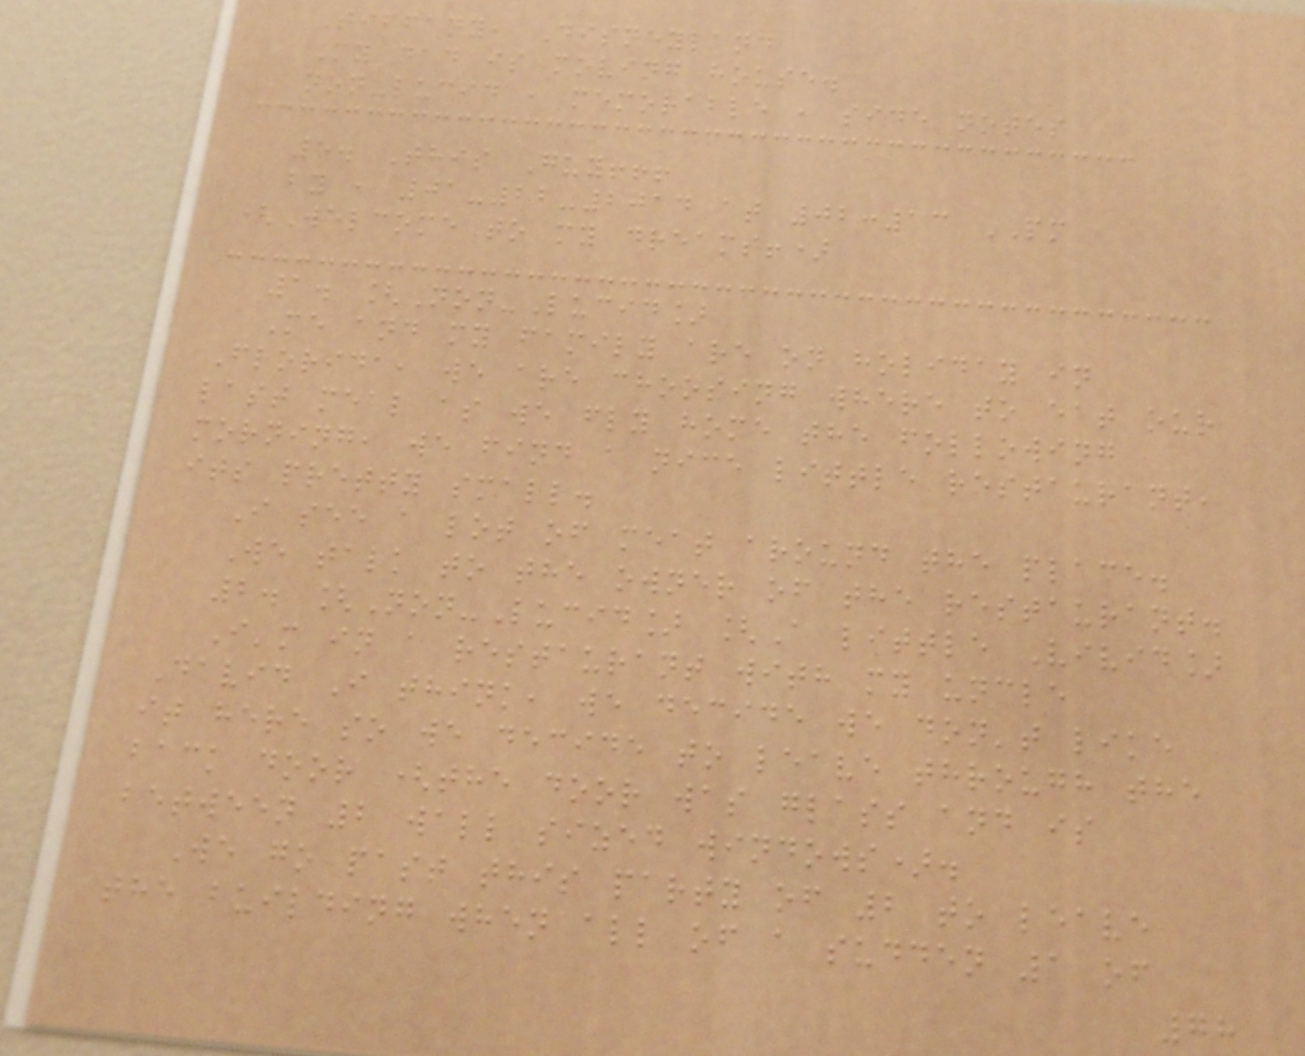Tiffany, Disneyland
My dad is moving house.
non-lucid , memorable , side notes
5. This Guy!!!
by , 01-22-2014 at 02:13 PM
(Welcome to my dreams!)
1. [Non-Lucid]
Me and my family are on holiday in
Florida, we are choosing where to eat our
last meal as we fly home the following
morning, we find a nice little restaurant,
its pretty small.
I see a lot of meat around the place.
We talk to the owner of the restaurant.
2. [Non-Lucid] [A little Vivid]
I'm in a restaurant with my uncle
David I think, we decide we don't like
it here so we decide to leave through the
back door (the door was glass and is
between 2 wall sized windows).
We go past this party of 2 to leave
the building when all of a sudden 1 of
78
